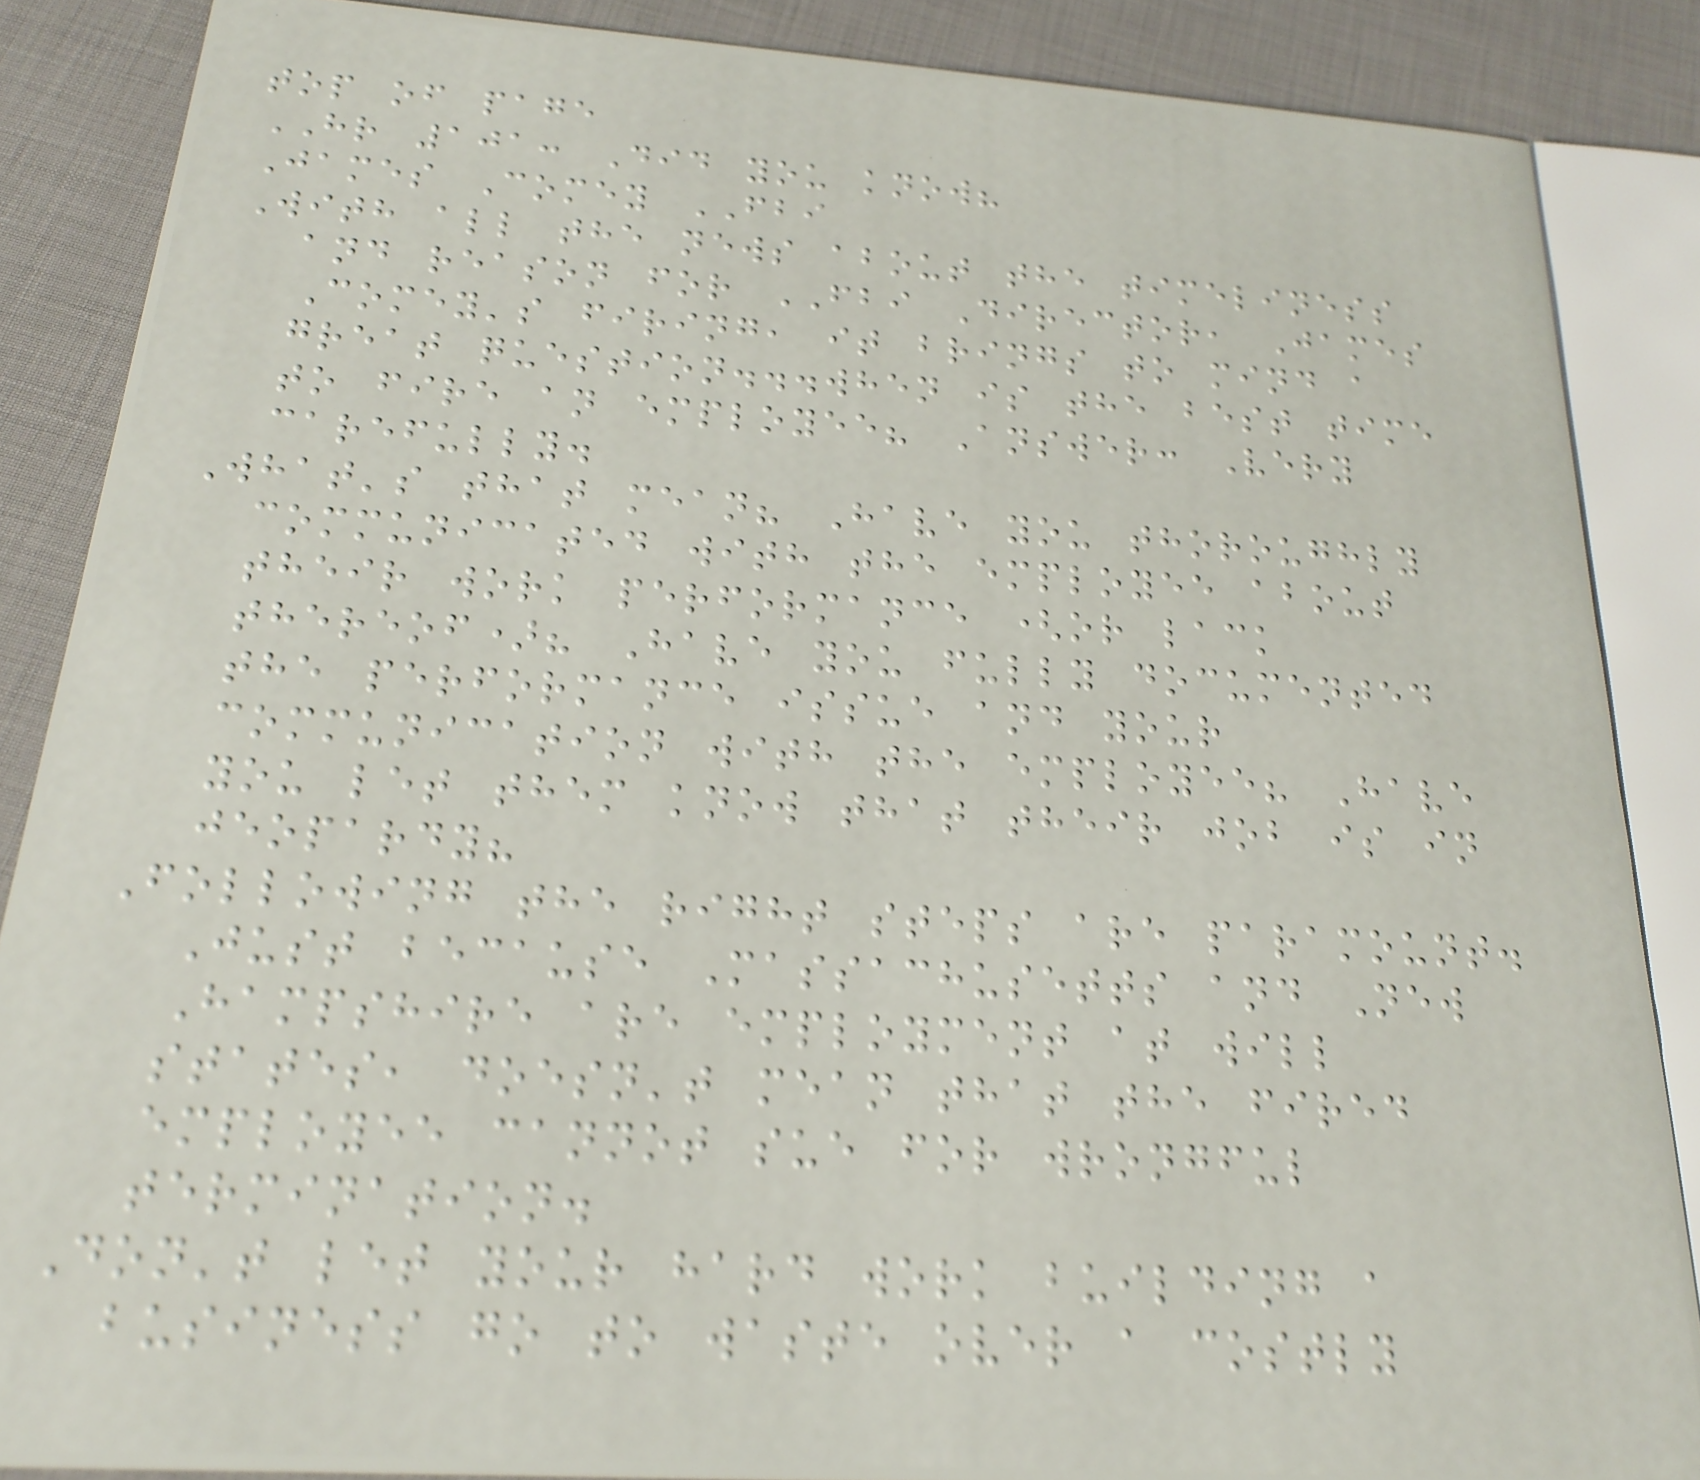top of page
HR 101: Did you know?
James Comey FBI
With all the news about the timeliness
and reason for FBI Director, James
Comey's firing, it brings to mind a
great question...when is the best time
to fire an employee? Answer: Very
carefully.
What's that mean? Have you thoroughly
communicated with the employee about
their work performance (or lack
thereof)? Have you fully documented
the performance issue and your
communication with the employee? Have
you let them know that their job is in
jeopardy?
Following the right steps are paramount.
Just because Massachusetts and New
Hampshire are employment at will
states, doesn't mean that the fired
employee cannot sue for wrongful
termination.
Don't let your hard work building a
business go to waste over a costly
